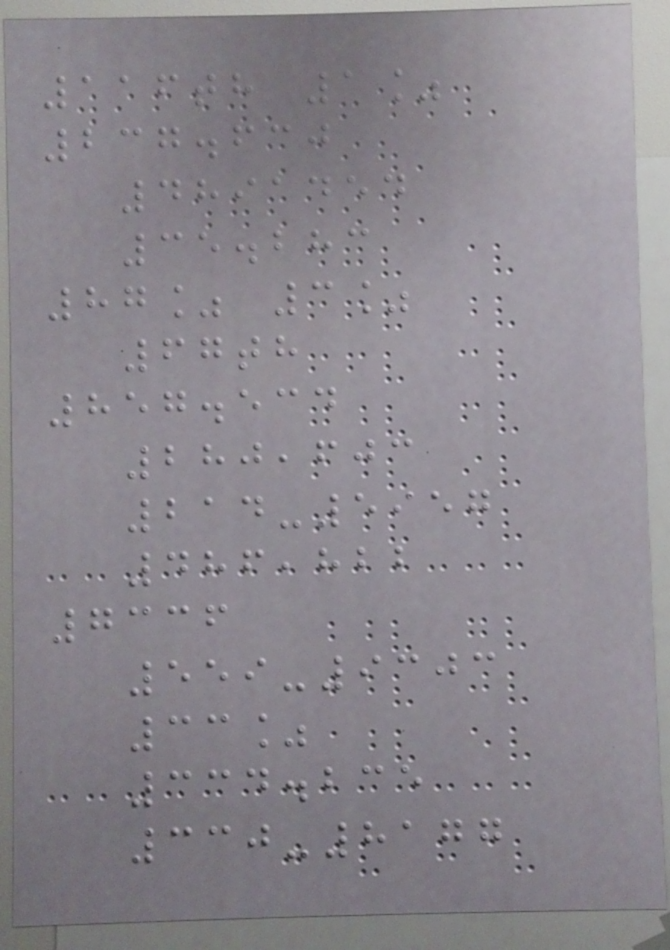116th 1%
237.630
4891454
35.283
87% 3%
67th
857.534
280,603
214-5957
486,822
7336
559-9303
33%
334.235
330-8177
